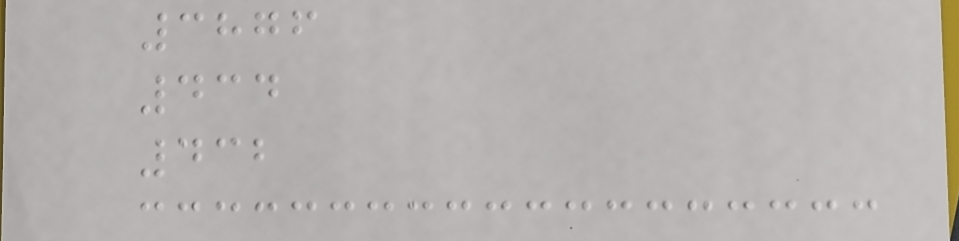3876
434
432
